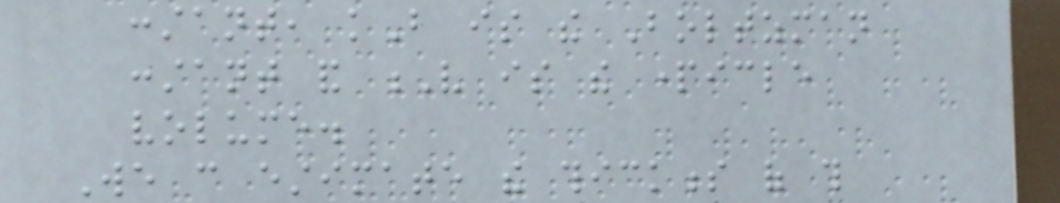constant, kB is the Boltzman
constant and V is the particle
volume.
We can estimate the thickness of this
